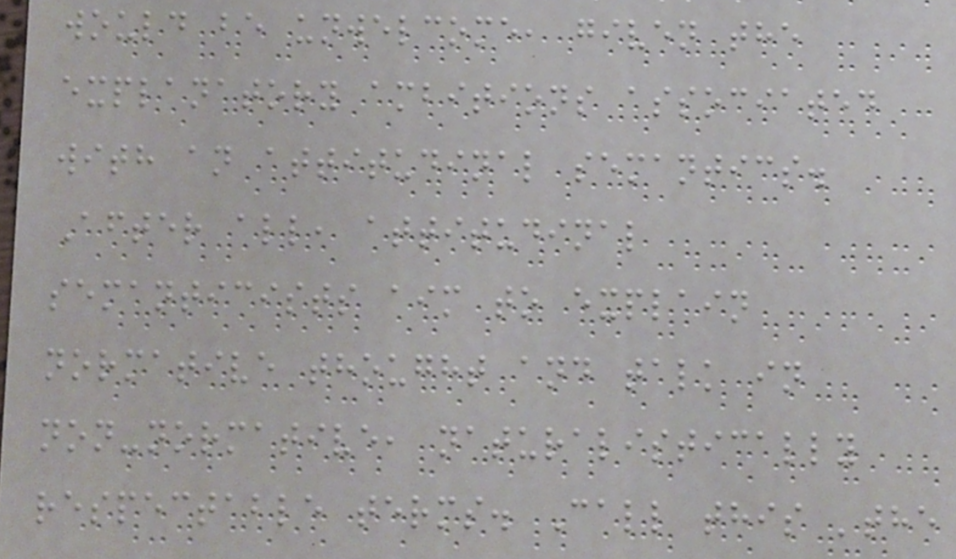would be unwelcome, given the
explanatory ambitions associated
with an attitudinal semantics.
After all, attitudinal
semanticists aim to explain
normative thought and talk in
non-normative, naturalistically
respectable terms. Call this 'the
